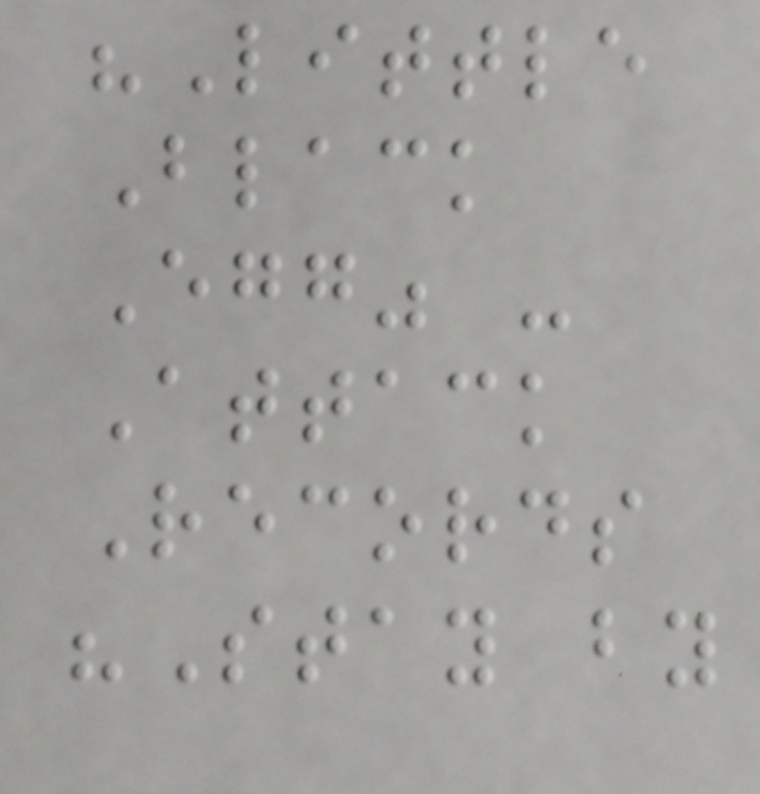"Little
Black
Egg" -
Attack
Records
"Stay by
